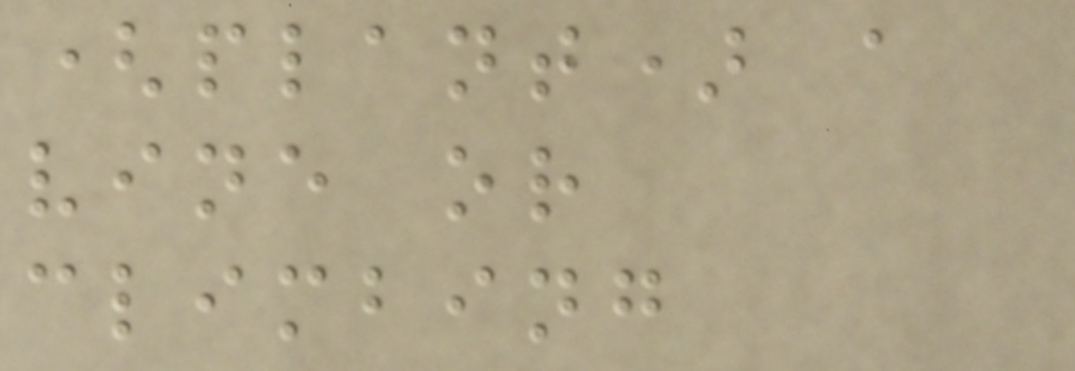(plant) a
vine or
climbing
